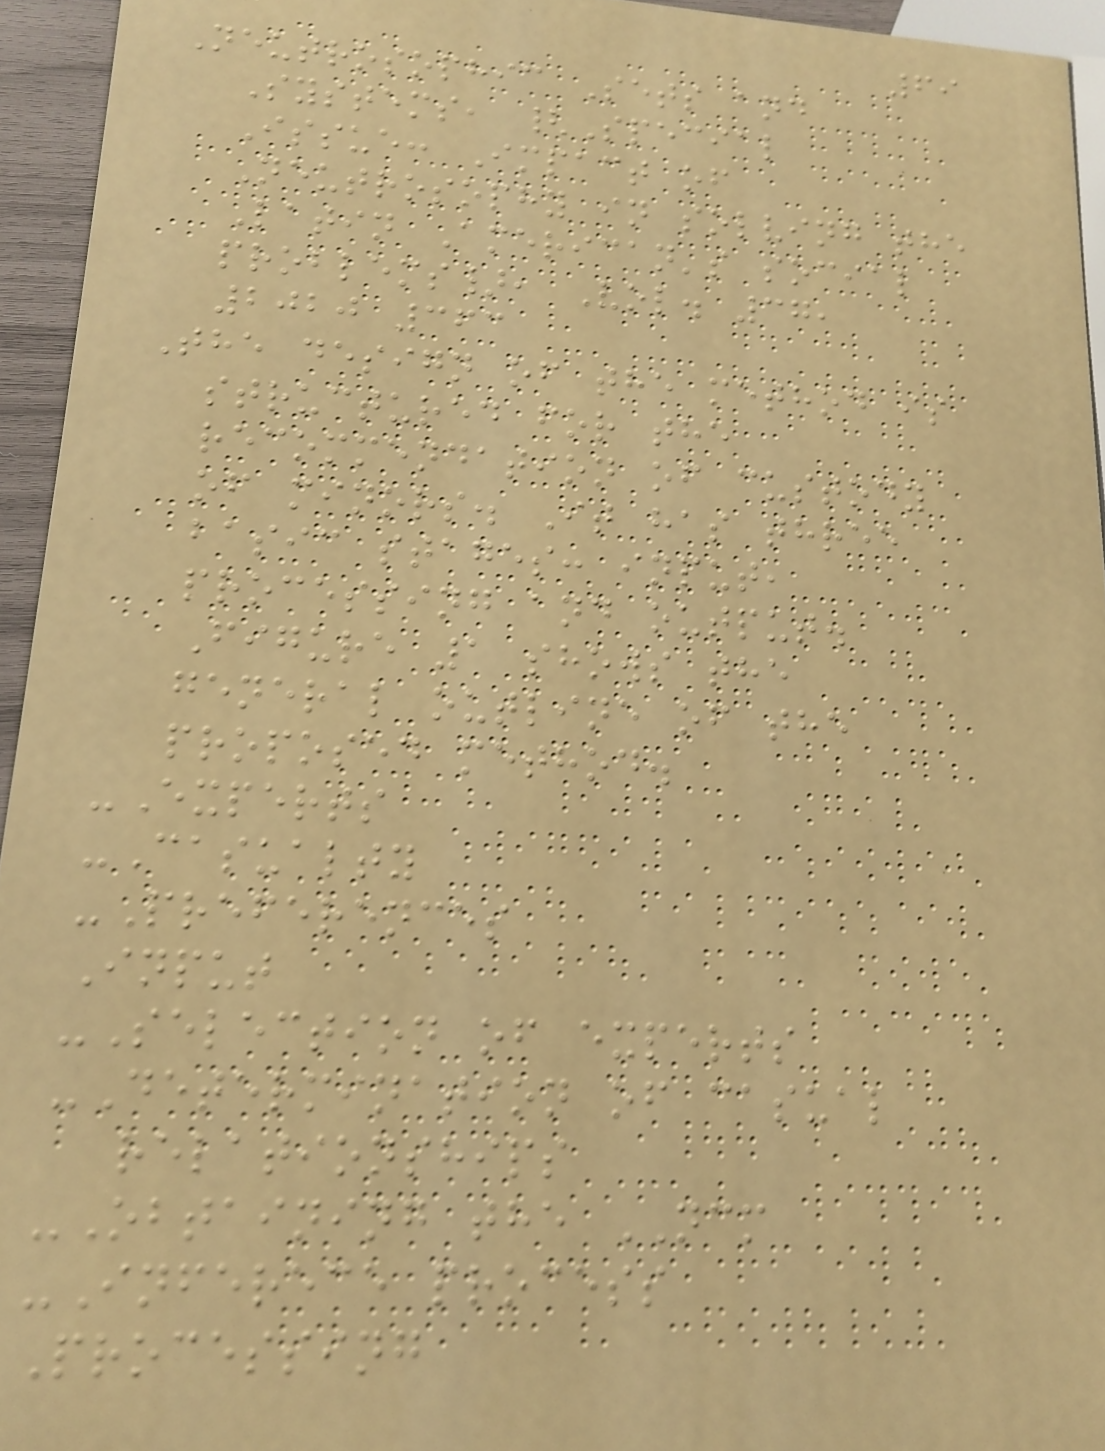69
Neutrosophic Sets and
Systems, {Special
Issue: Impact of
Neutrosophy in solving the
Latin American's social
problems}, Vol. 37,
2020 363
The design of the method is
structured for the
recommendation of custody
of minors. It has three
basic stages: input,
processing and output.
Figure 1 shows the
general outline of the
proposed method.
-Experts
-Casualty
-Preferences
Input
-Selection of experts
-Determination of casual
relationships
-Obtaining the NCM
-Inferece process
Processing
